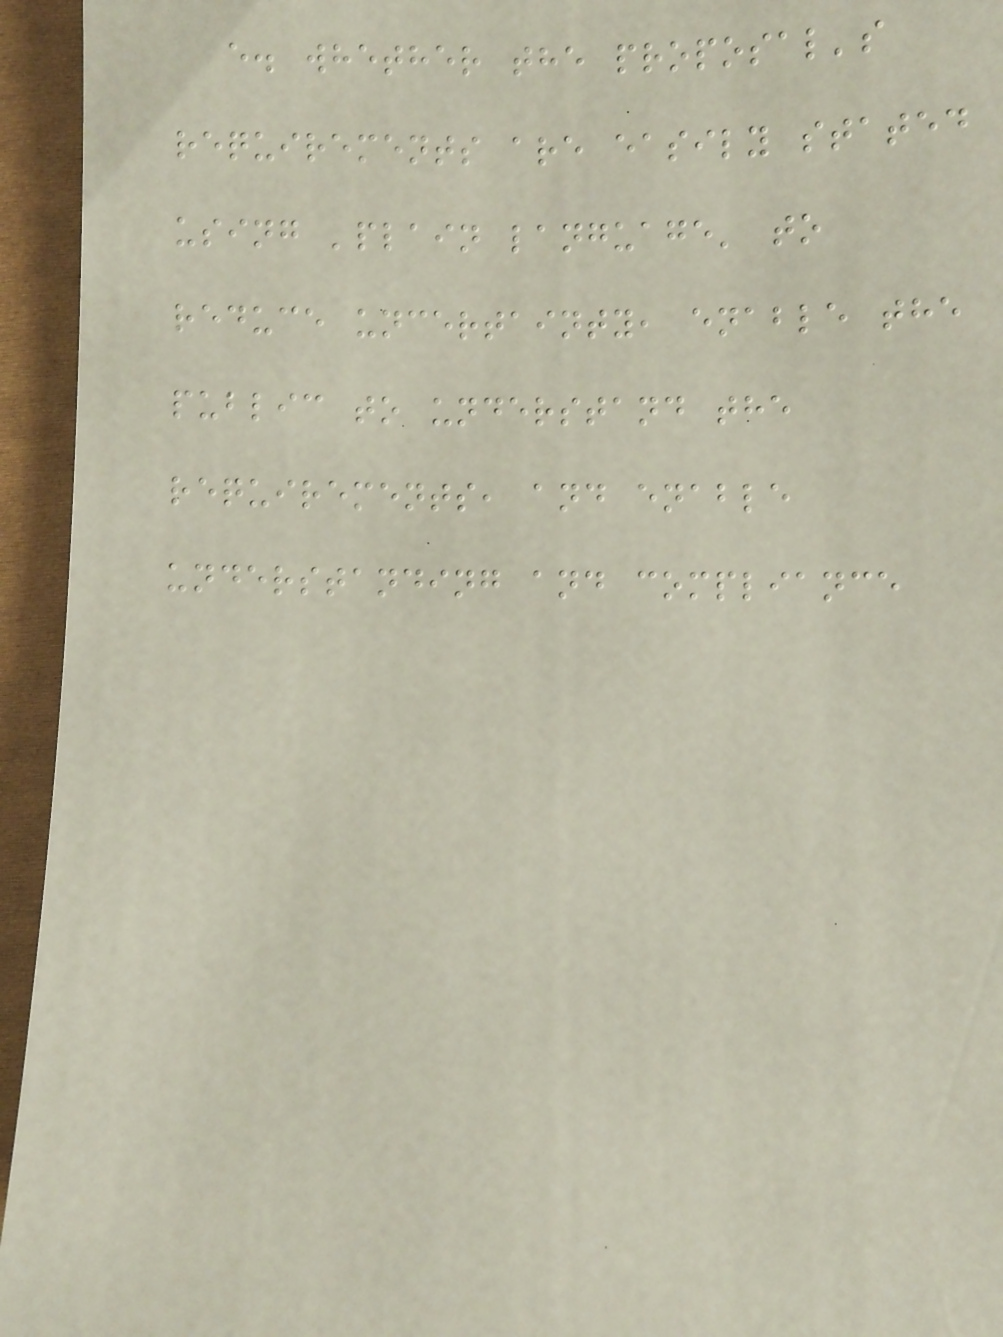e. whether the proposal's
requirements are easily stated
using 'plain language' to
reduce uncertainty, enable the
public to understand the
requirements, and enable
understanding and compliance
